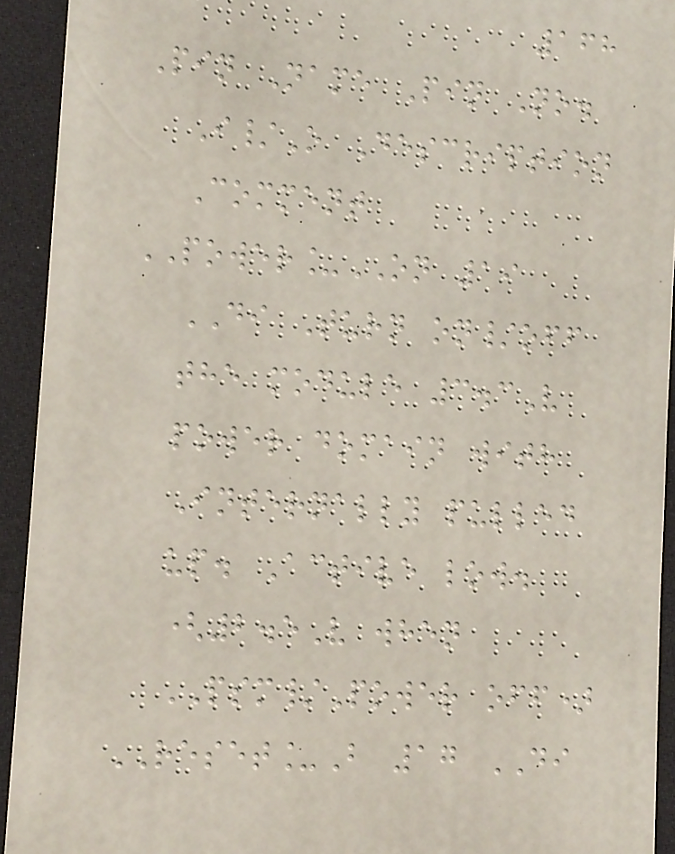168
Pin Name Pin No.
I/O Description
Comment
POWER_ON 19
DI Turn on/off
the module 3.3V
power domain with
Internally pulled
up. Active low.
(2.5V when
PSM/Power off)
RESET_B 17 DI
